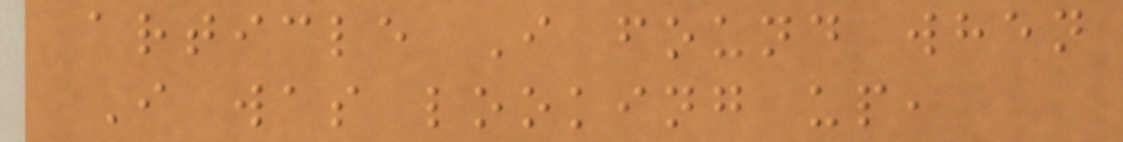article I found when
I was looking up,
